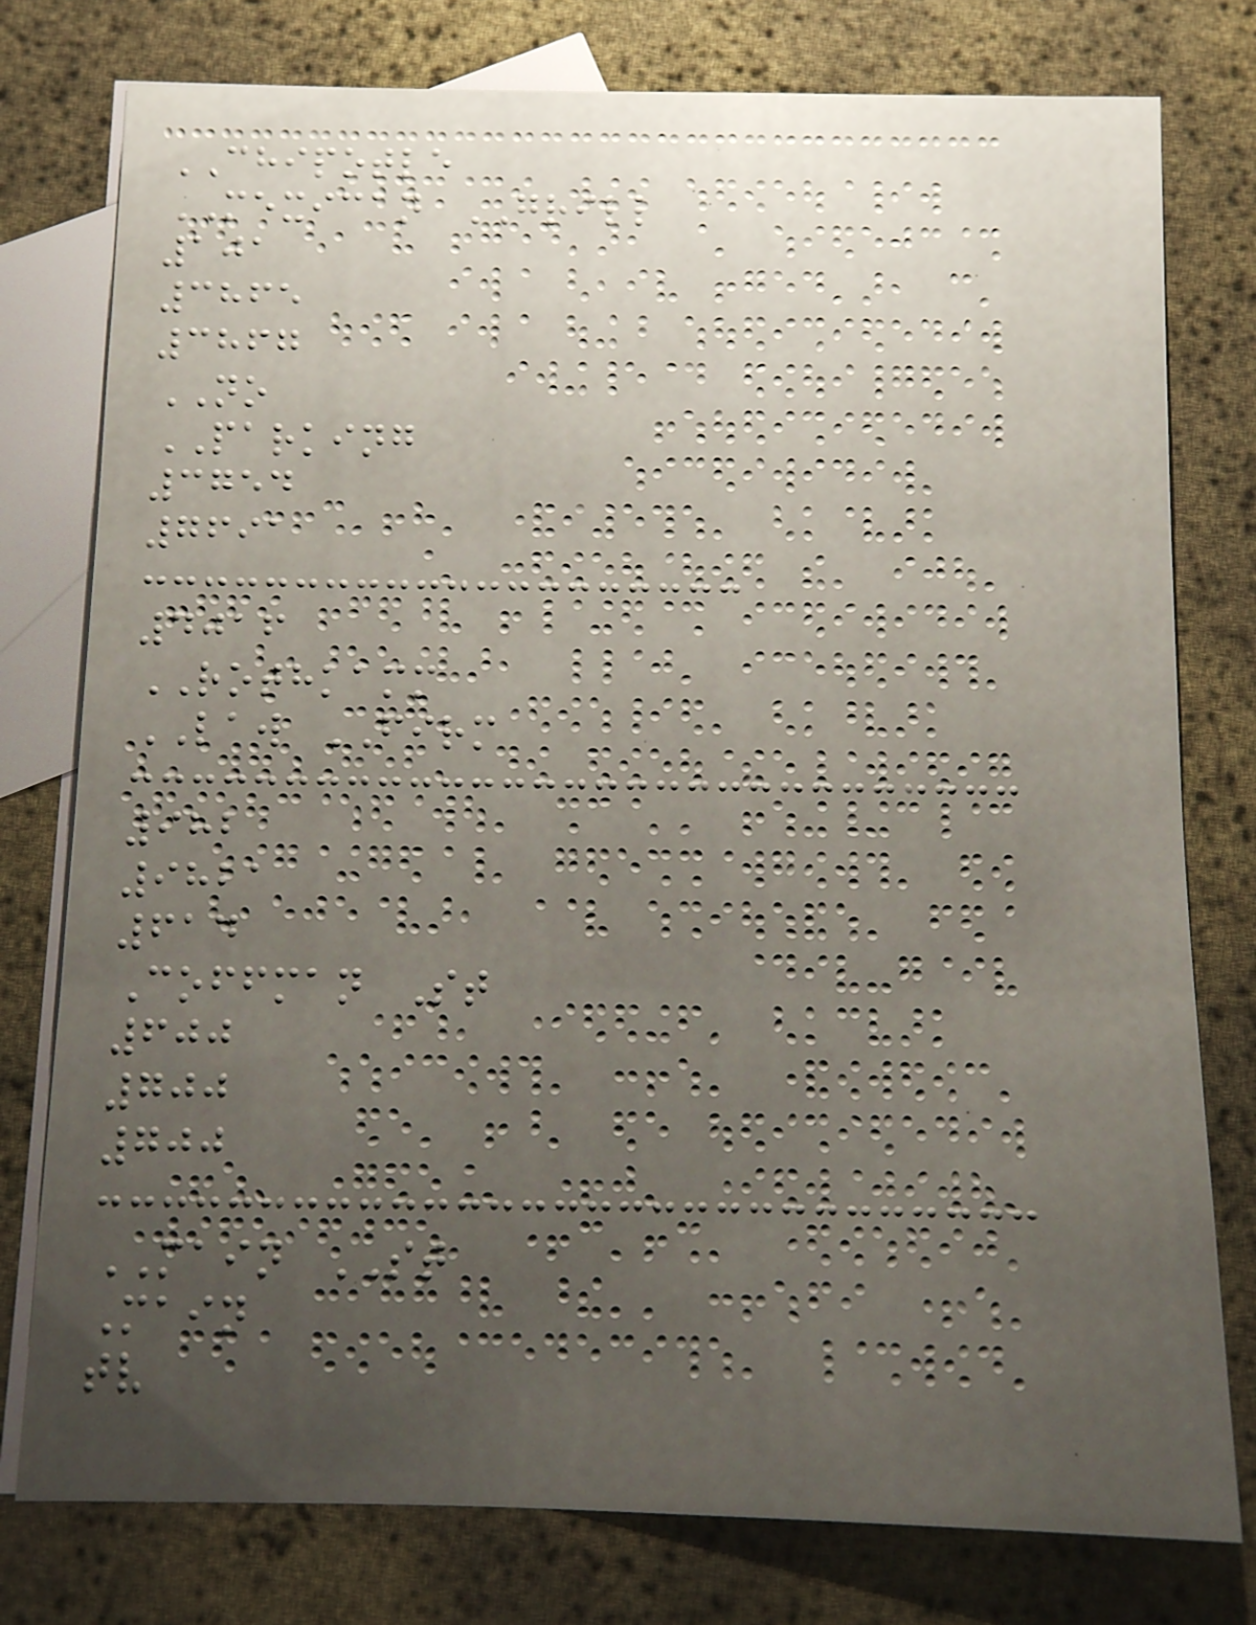CHIPOTLE
MEXICAN GRILL
101
3865
3867
NO
PARKING
3754
7691
4016
ROTHKAMM
LAW FIRM
982
9821
614
Coffman St
600
700
700
MAIN ST
Main
tv
